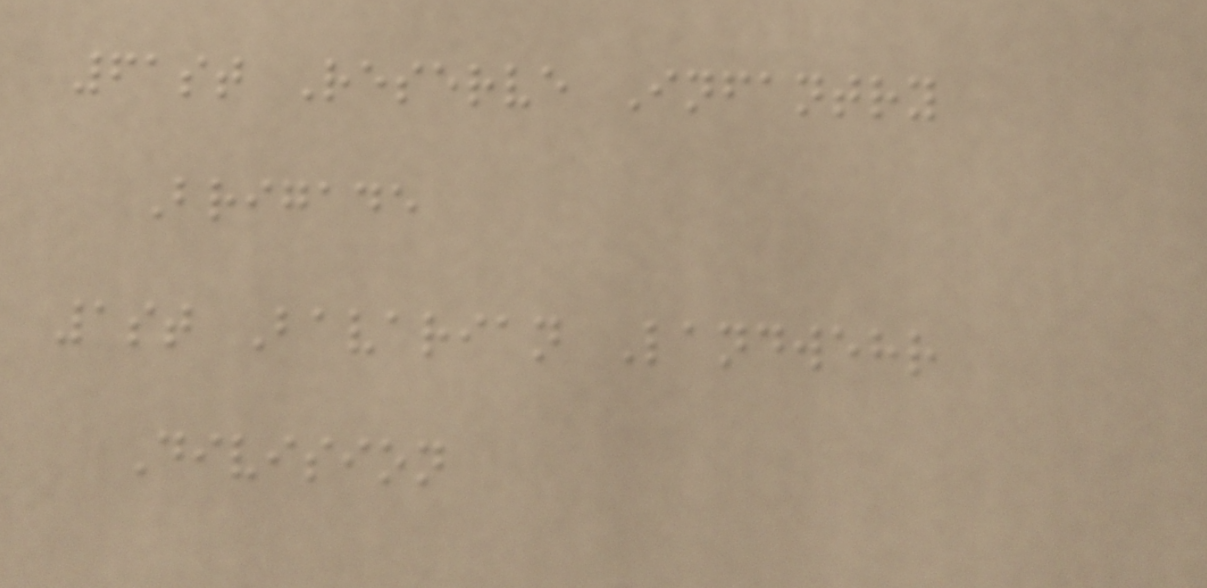61st Reserve Infantry
Brigade
1st Bavarian Landwehr
Division
